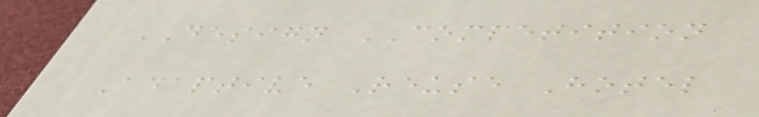DESIGN COMPETITION
Adaptive Reuse Hotel
